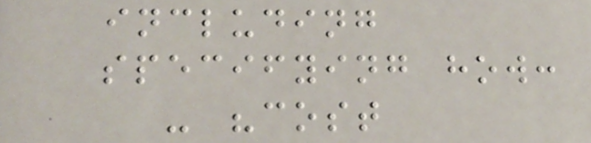including
specifying how:
- "cost
